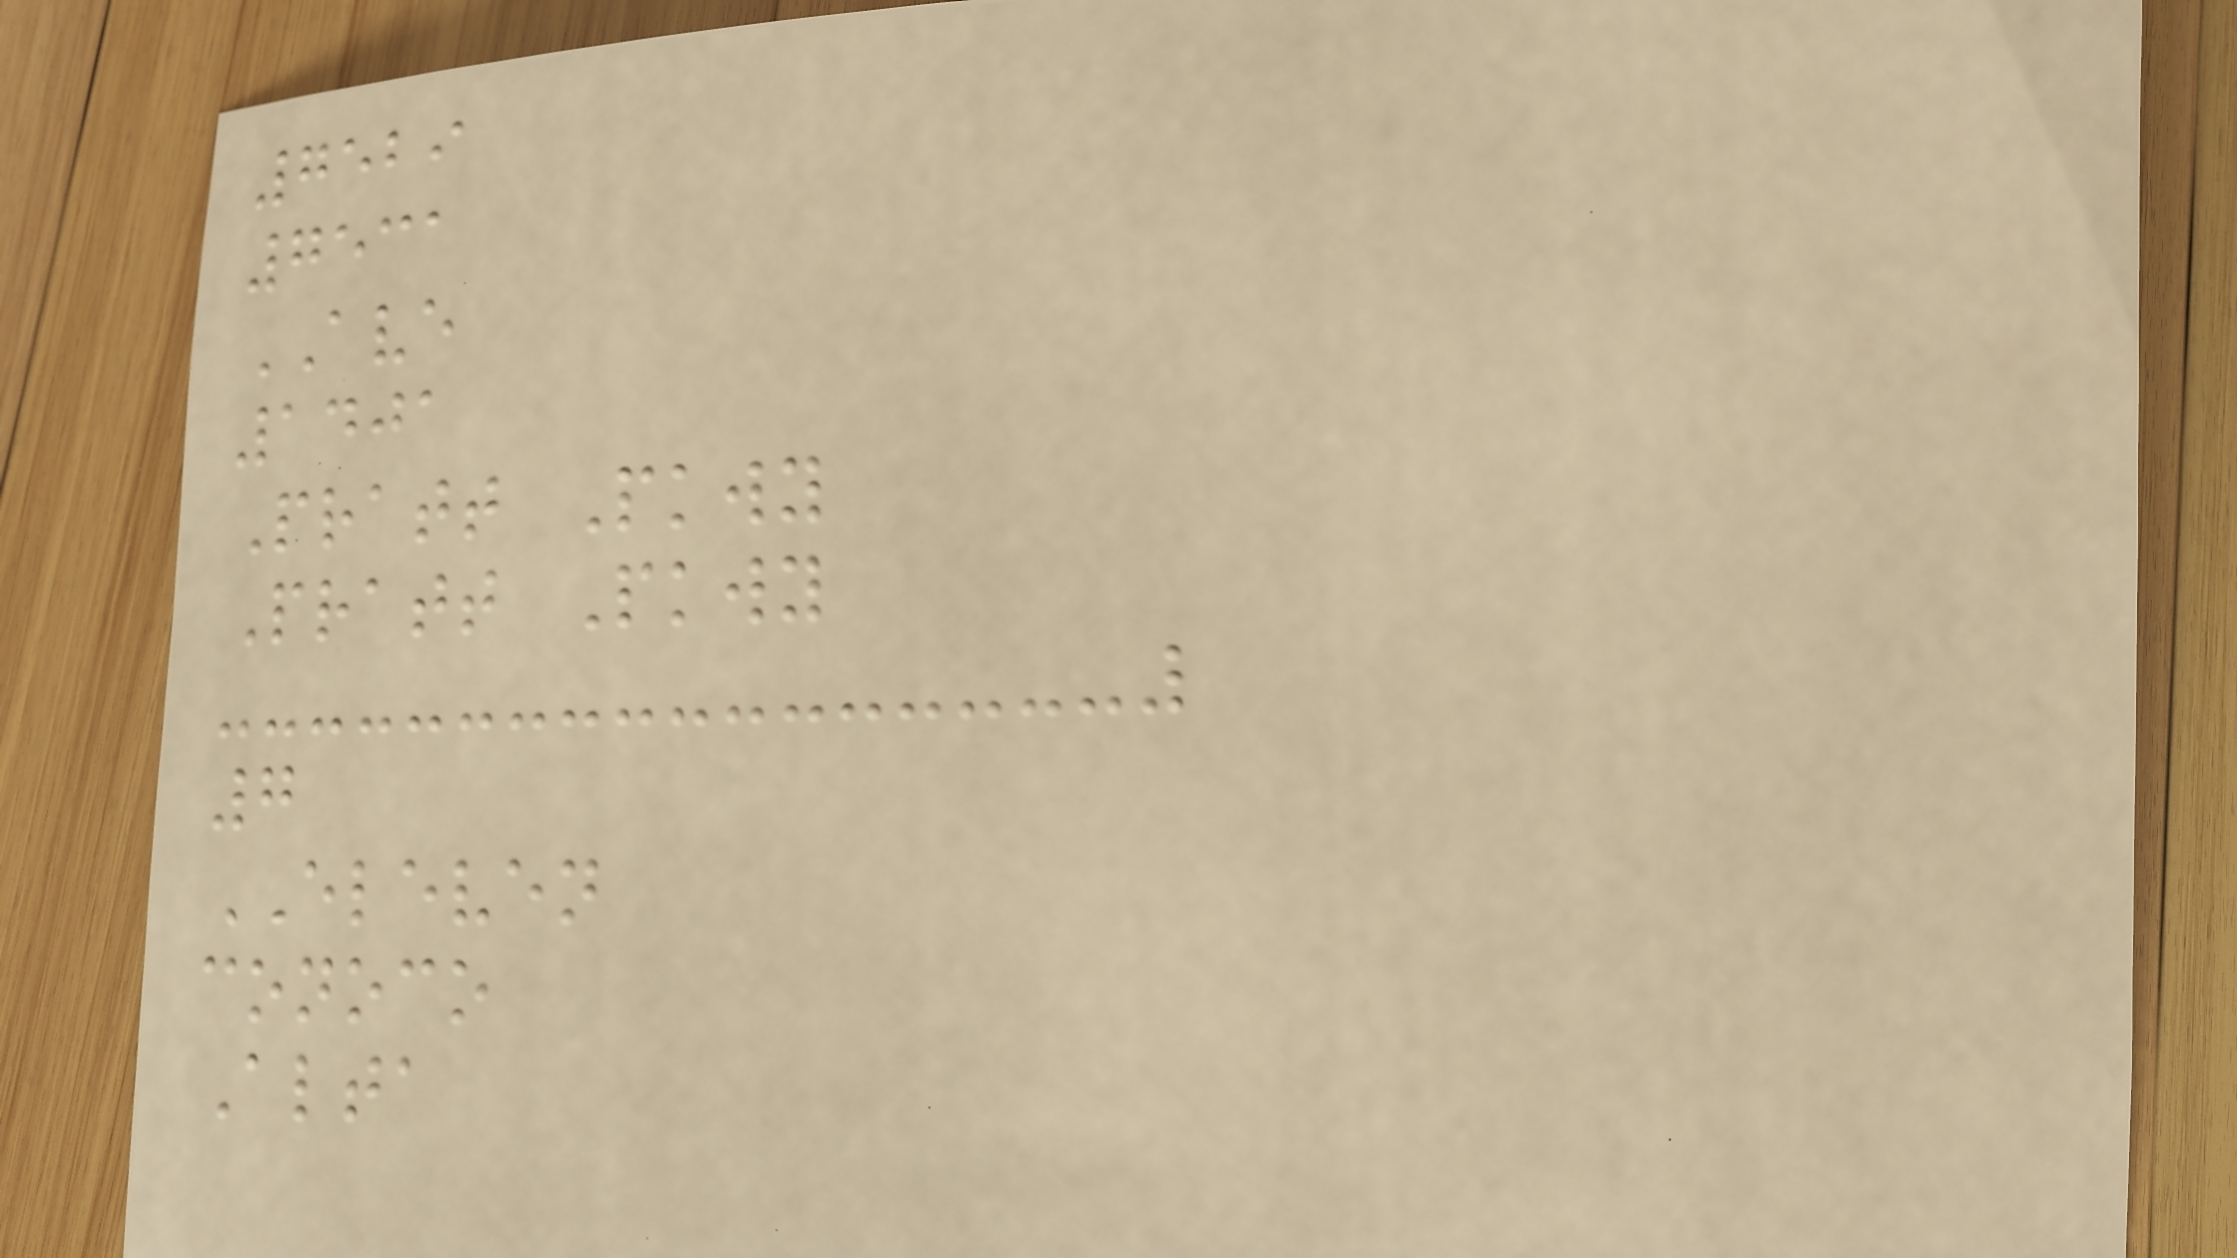7529
7531
AVE
1401
Pratt Pkwy
Pratt Pkwy
7
ELEVEN
conoco
Alta
